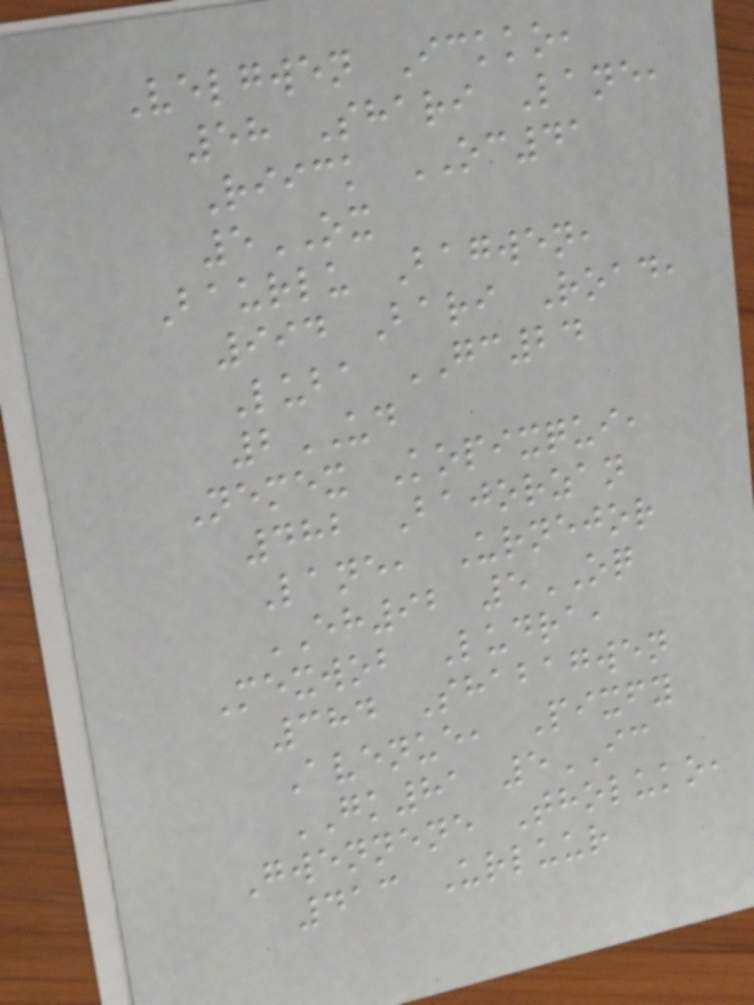Velgwen Ickko,
58 Shari Lane,
Riick OC41
5OX
Baurlu Bagwen,
994 Bari Road,
Luba GC24
2UD
Nemex Kopixqui,
482 Bajorzan
Lane, Urnejor
EH92 5OQ
Mexwob Ludra,
384 Shabagwen
Avenue, Pixfy
GK81 5IC
Gwennene Tholuko,
413 Urluur
